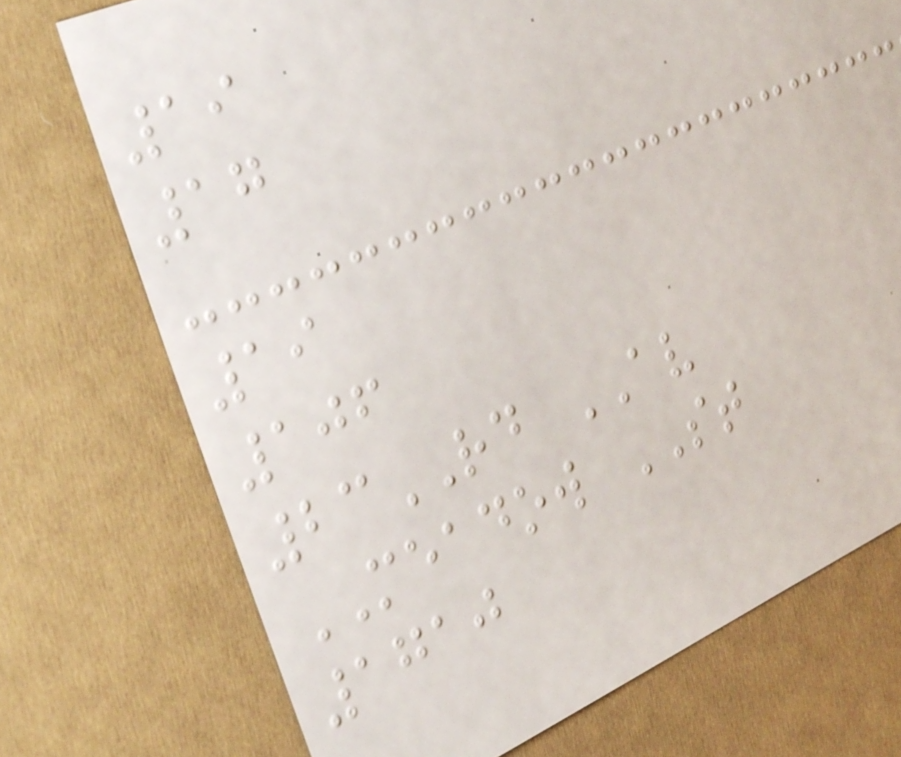19
17
19
106
23RD AV
MEADOW ST
1710
